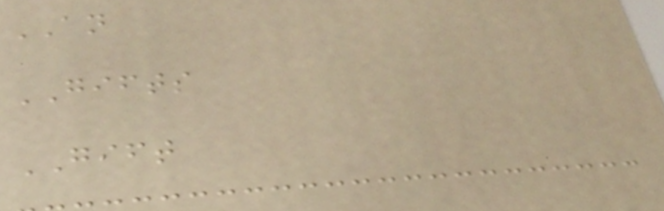AN
GIFTS
GIFT
